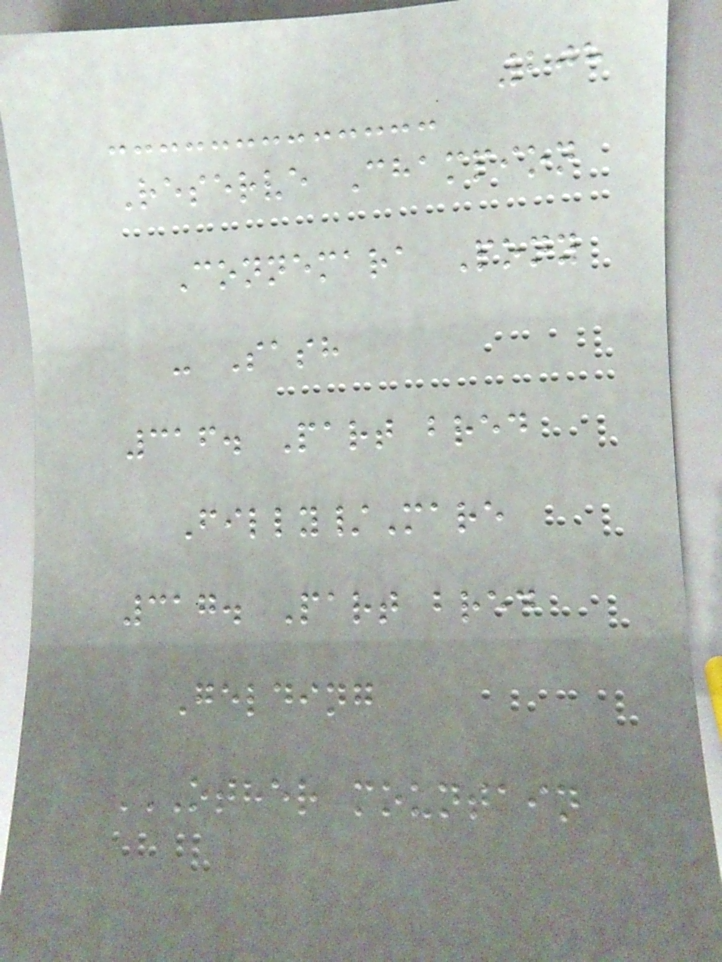208
Reserve Champion
Connemara Pony
- Sash
316. Part bred
Filly/Mare
317. Part bred
Gelding
OTHER MOUNTAIN
